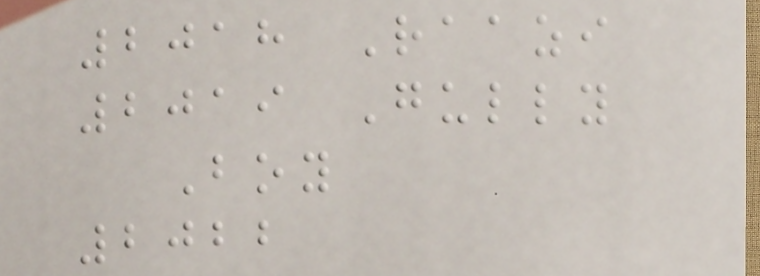2018 Raazi
2019 Gully
Boy
2022
